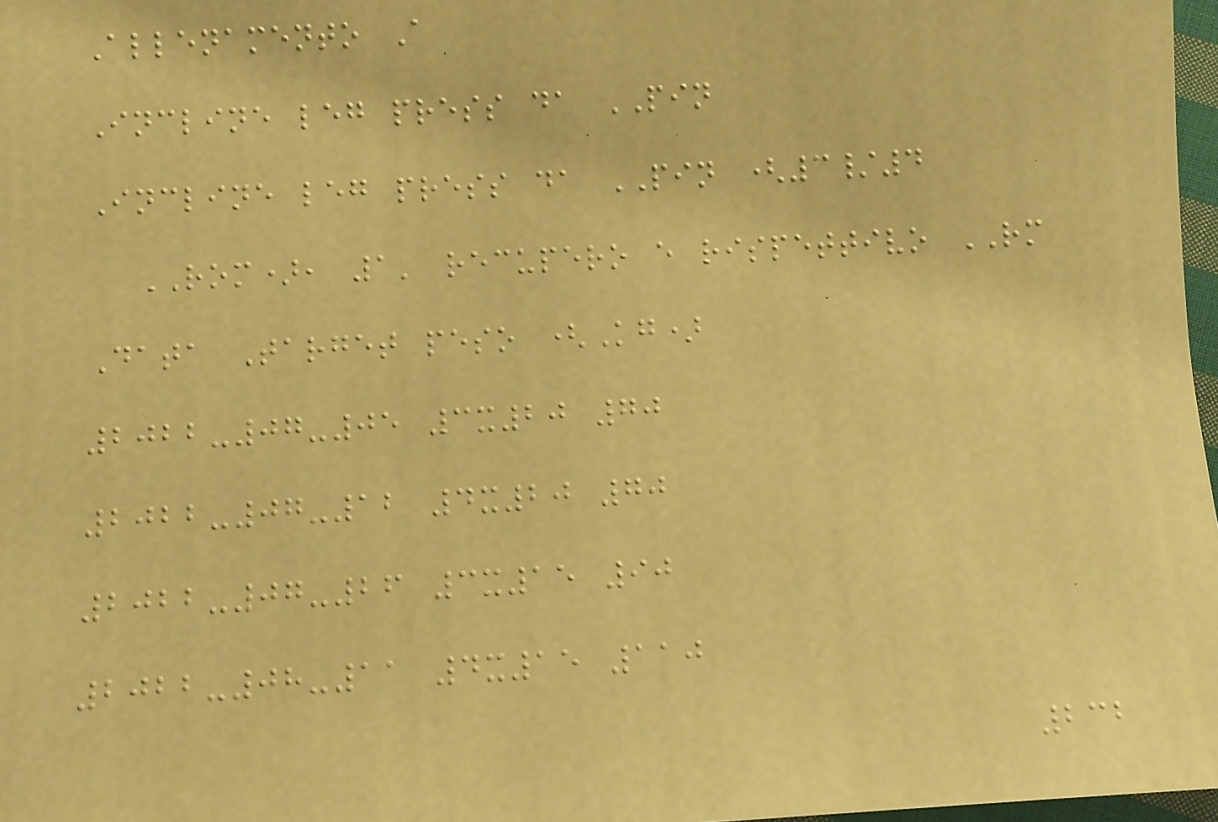Allenamento A
Incline leg press da PIN
Incline leg press da PIN (3/4
ROM), 1' recupero e rispettivo RM
Data Target peso (Kg)
2022-07-05 3x20 70
2022-07-12 4x20 70
2022-07-26 3x15 90
2022-08-11 4x15 110
232
